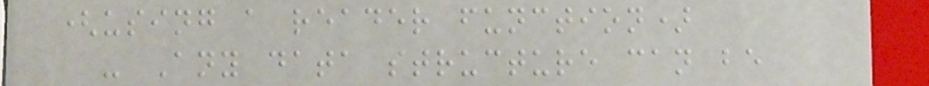(using a reader function)
- Any data structure can be
